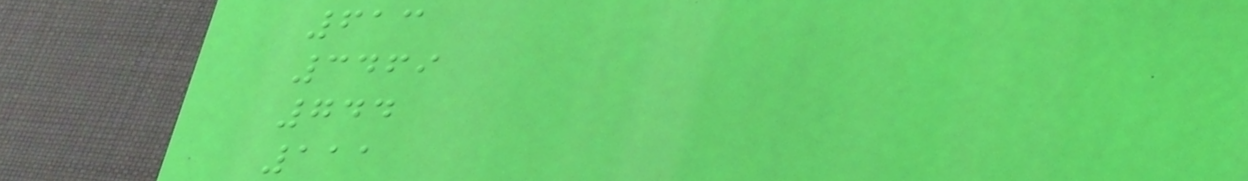613
3469
744
111
